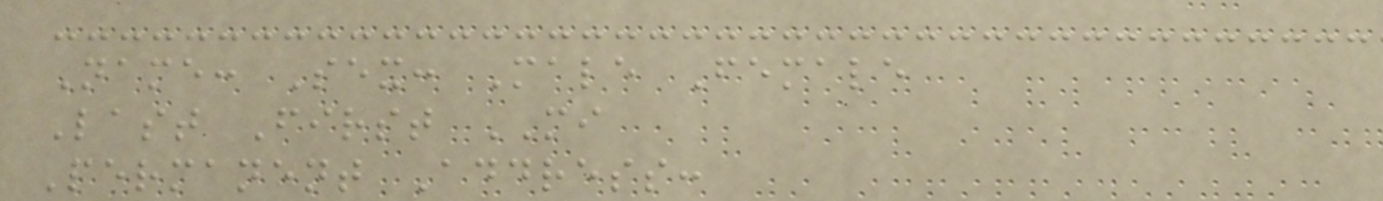Name: Sex: Male Female
Last First MI
Permanent Address:
